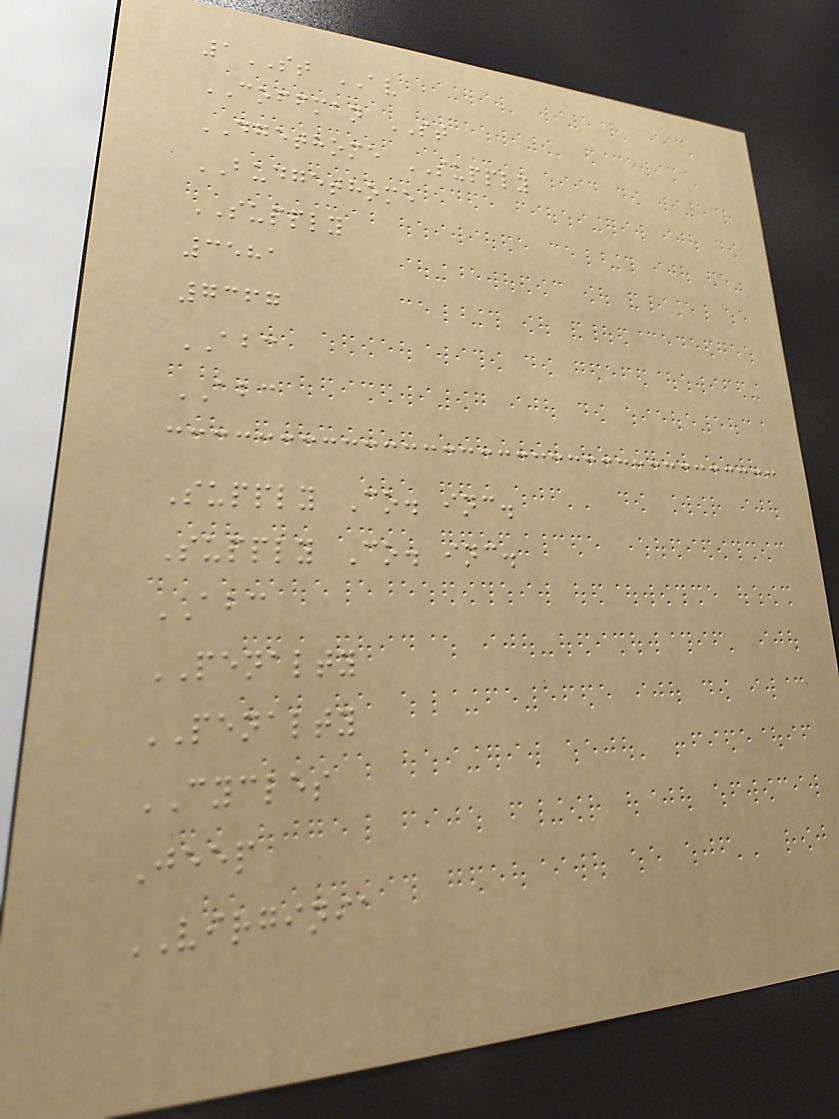1ST AV
COFFMAN ST
DGETHOME SUPPLY
BUDGETHOME
SUPPLY
3581
7367
ABC
ABC
Supply Co. inc.
Supply Co. inc.
ABC
PENALTY
PENALTY
CYCLES
Jeep
VIRGINIA
